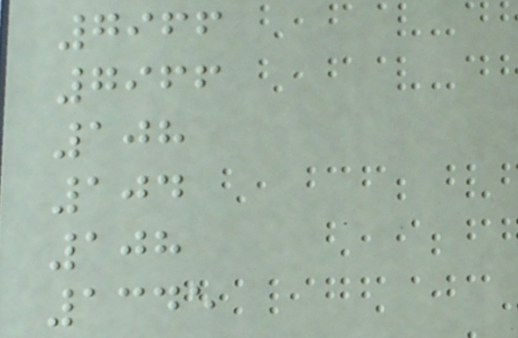7966
7966
108
104
108
1345
